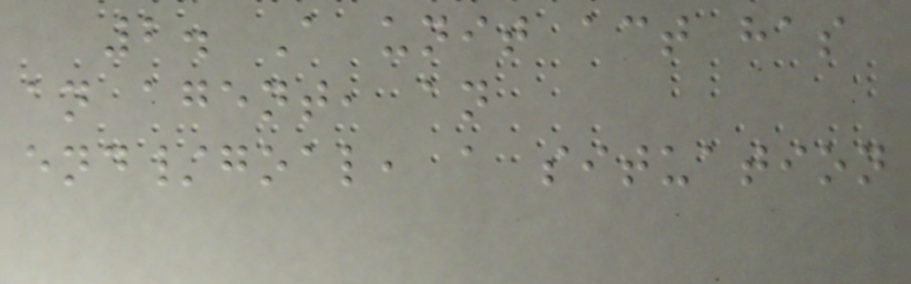2. A unit act has
an agent, an
end/goal, a situation
